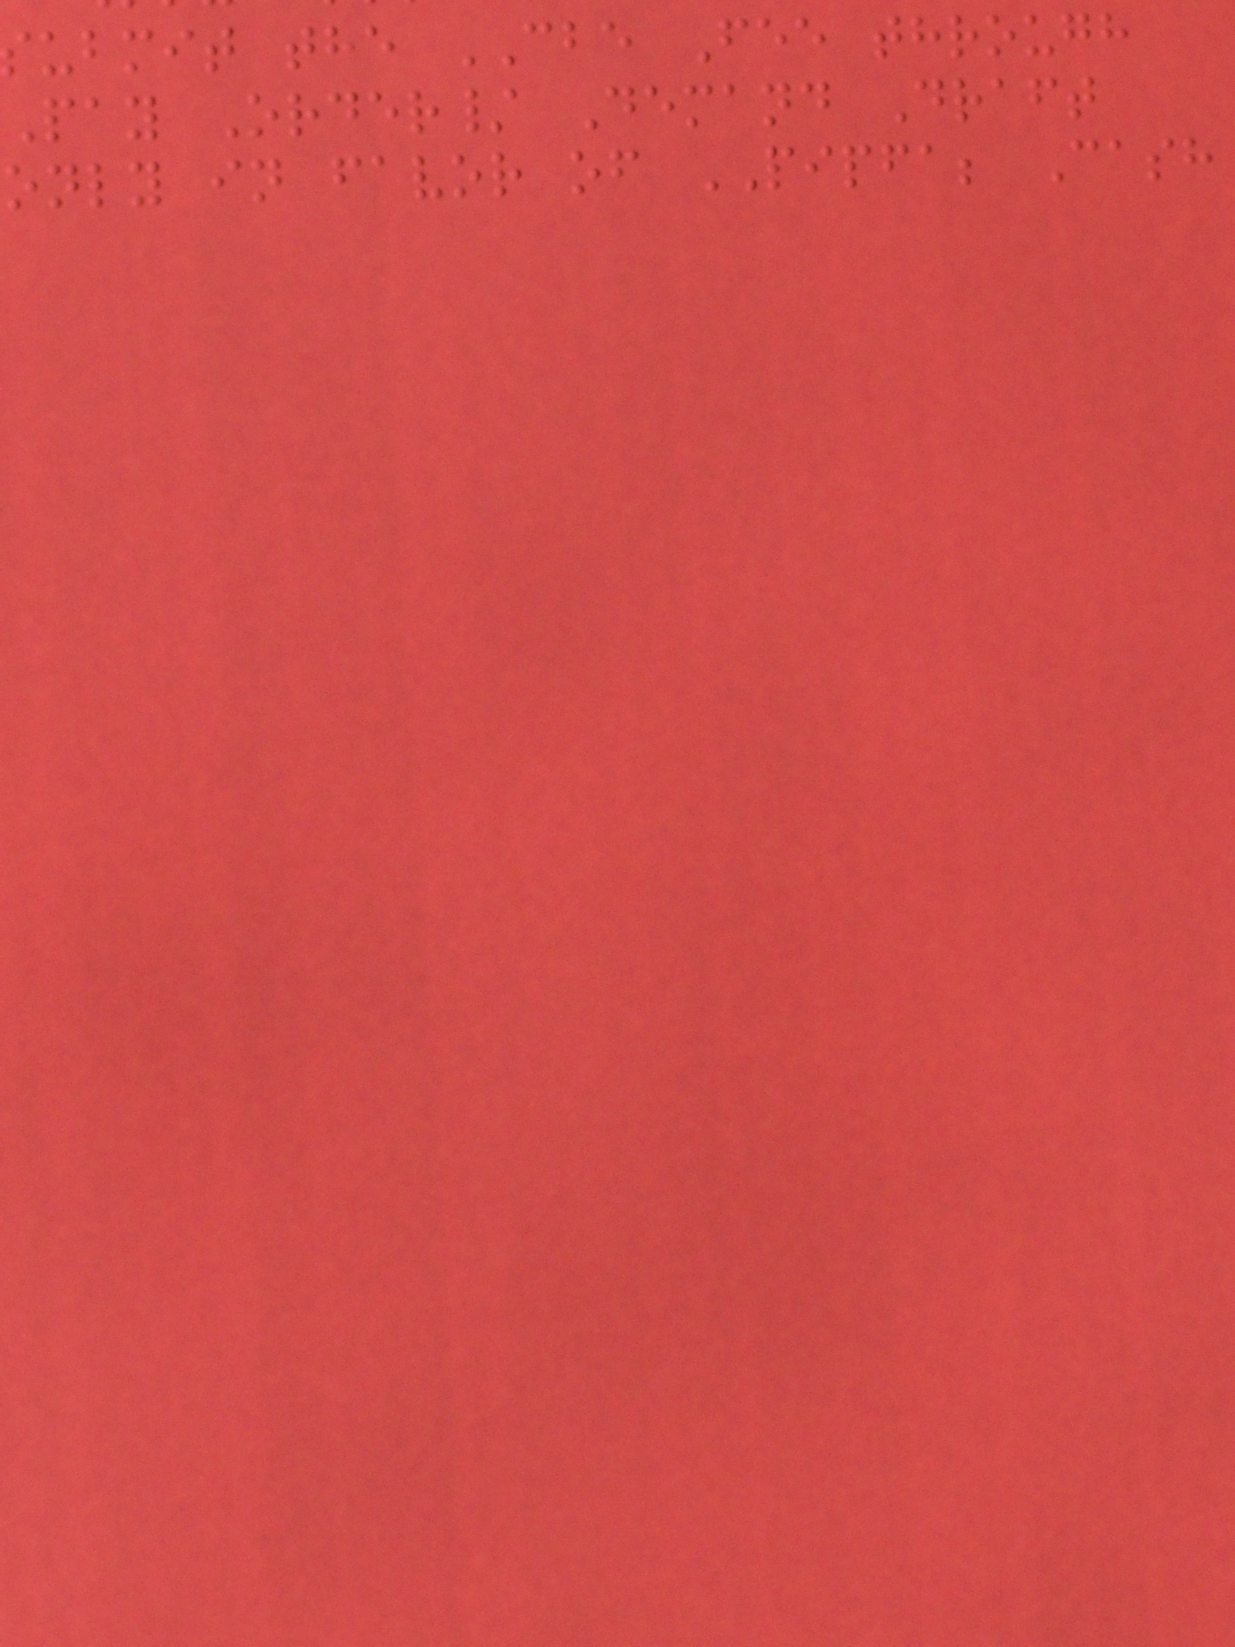ubmit the CBE Fee through
Pay Order/ Demand Draft
only in favor of PIPFA; Cash
